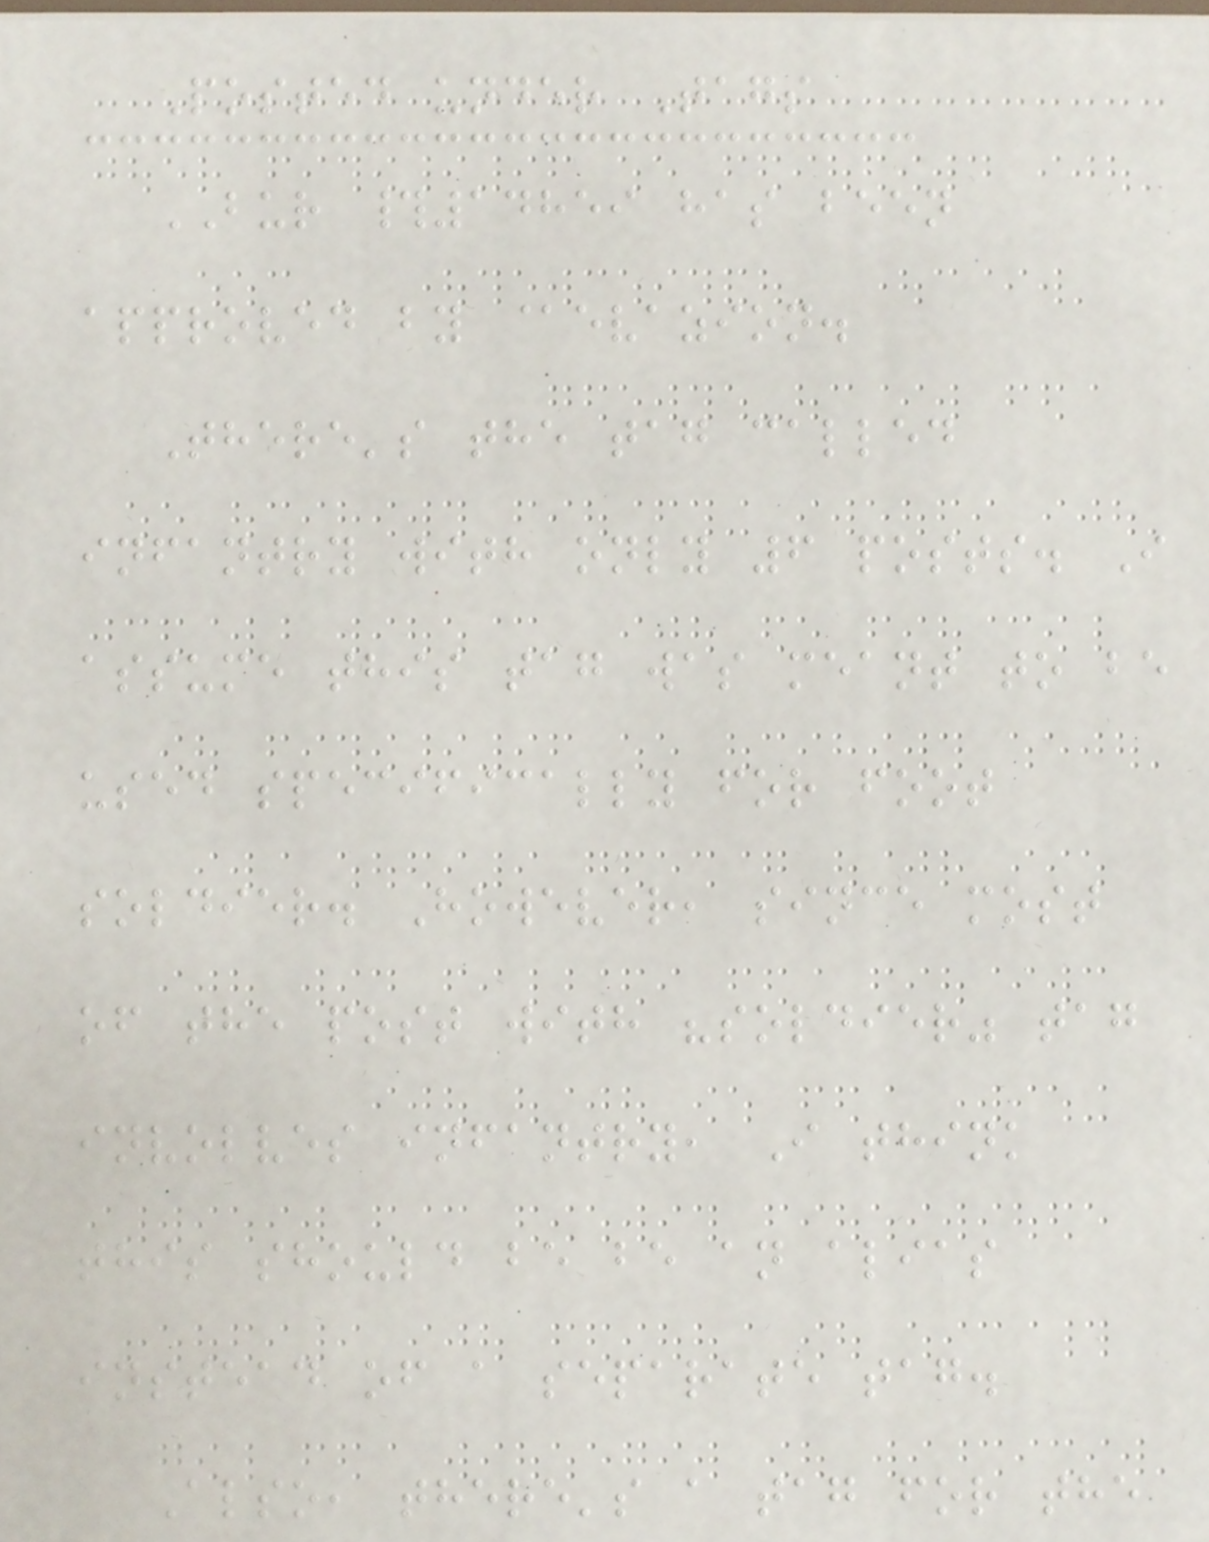Posted under Tags
BUR #14859 has been
approved by @evazion.
There's the tag called
infantry with only 6 posts. I
assume this tag was meant to be
used specifically for foot
soldier. However, since most
of the post with "soldier" tag
involves infantry, I think
this should be be an alias
instead of a separate tag.
Also, there's a tag for the
